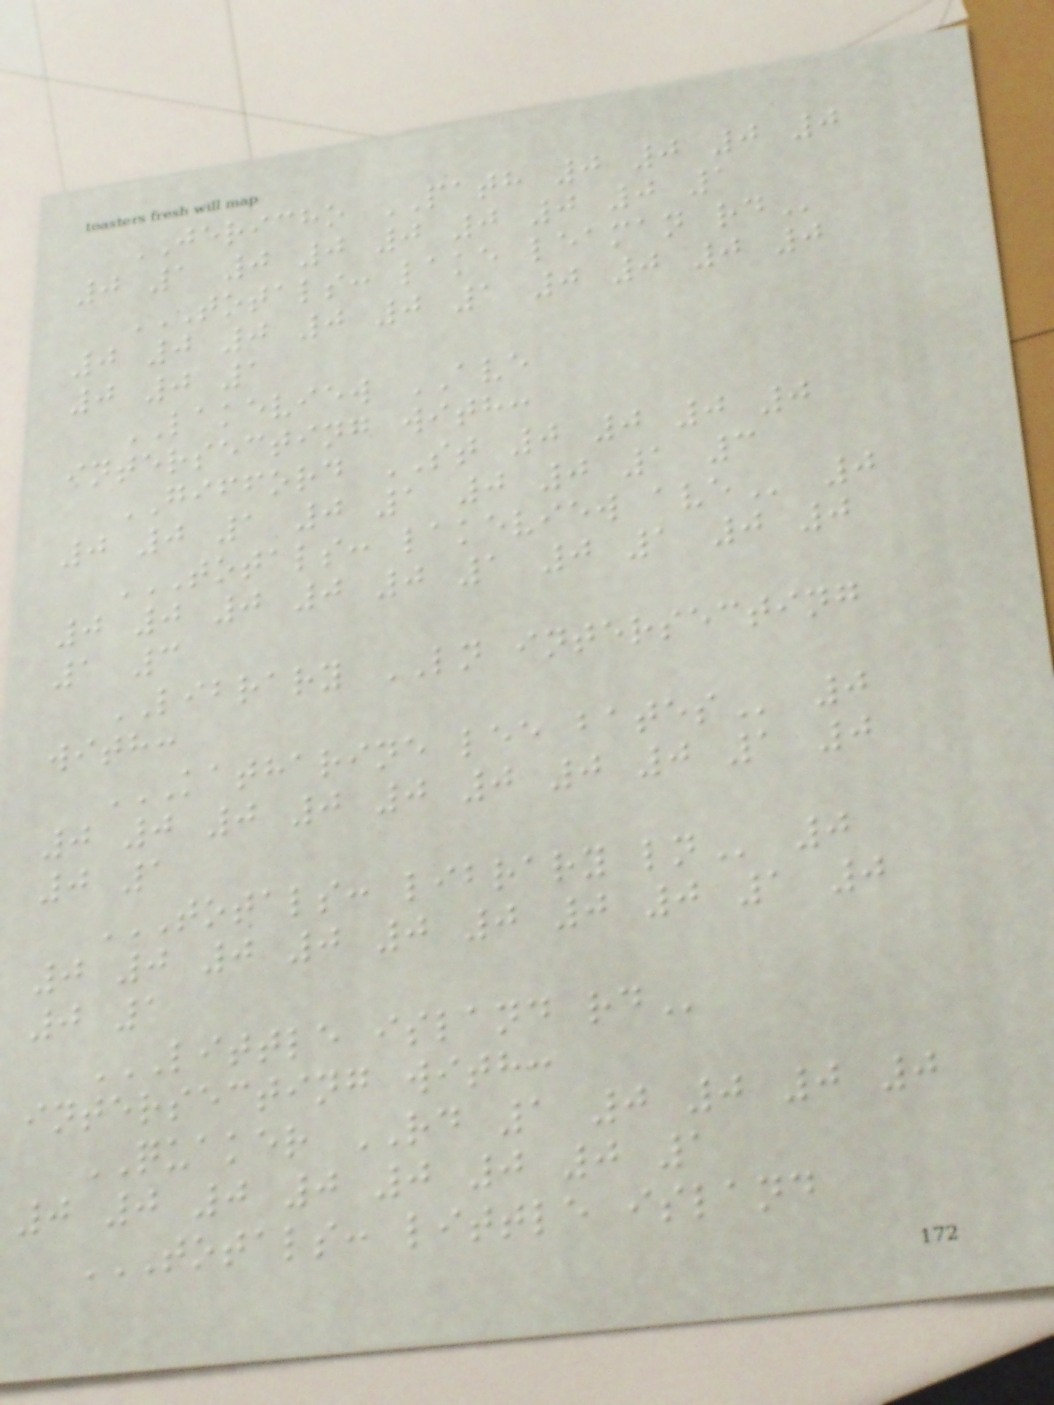JERICHO PATH 0 0 0 0
0 1 0 0 0 0 0 0 1
TOTALS: LAKE LEAMAN RD
0 0 0 0 0 1 0 0 0 0
0 0 1
LAKEVIEW AVE
intersecting with:
GIFFORD ST 0 0 0 0
0 0 1 0 1 0 0 1 3
TOTALS: LAKEVIEW AVE 0
0 0 0 0 0 1 0 1 0 0
1 3
LIBRARY LN intersecting
with:
KATHARINE LEE BATES 0
0 0 0 0 0 0 0 0 1 0
0 1
TOTALS: LIBRARY LN 0
0 0 0 0 0 0 0 0 1 0
0 1
LITTLE ISLAND RD
intersecting with:
QUAKER RD 1 0 0 0 0
0 0 0 0 0 0 0 1
TOTALS: LITTLE ISLAND
